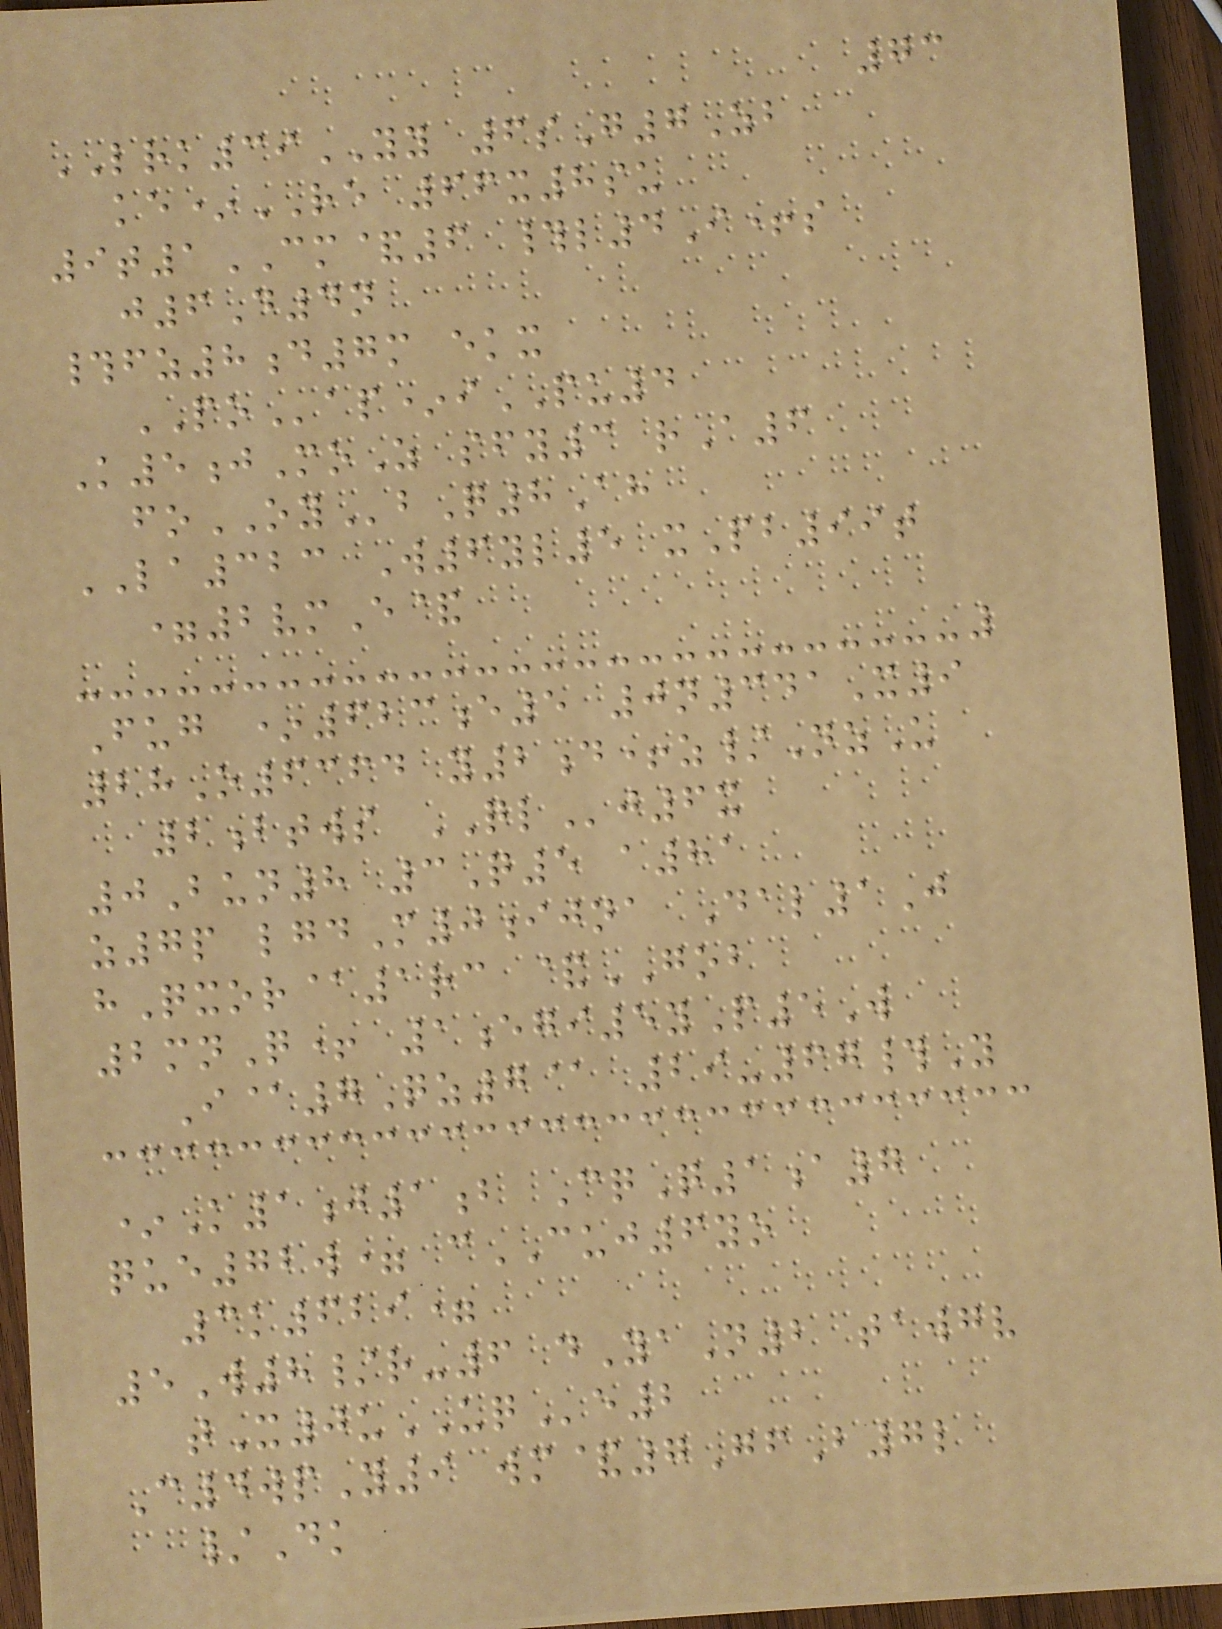73
LRK39YY 6sG7Zb
ke*RE 66x8su
9t1CM&6 #l4I+s
j6D4n
#fz8d7m ekx
POap*iPU4
K5jMoZ sfy3 rA6
foOYbQ8Ah
LA323 W6yl5 xPb99t
=2vmE&
Fug *623e5 0n341X9
28O6364 y2d+z/NzU
2btws QLj6x
0Bun8 3Q5 a81
z7p lgdM0ijna Dal1J
hQxor@1rc &GOB
2mnQ+ 1egi5yP5W
I@7Qz7@ 29-67#Y
*K1j1b CqQ1a7
que72w= cCUJ6yo
3k629=
5W8/r-6 dYaN2 tawgv
tX0uUQe2
C4wpY9 wm&7GfB7l
/Dk
